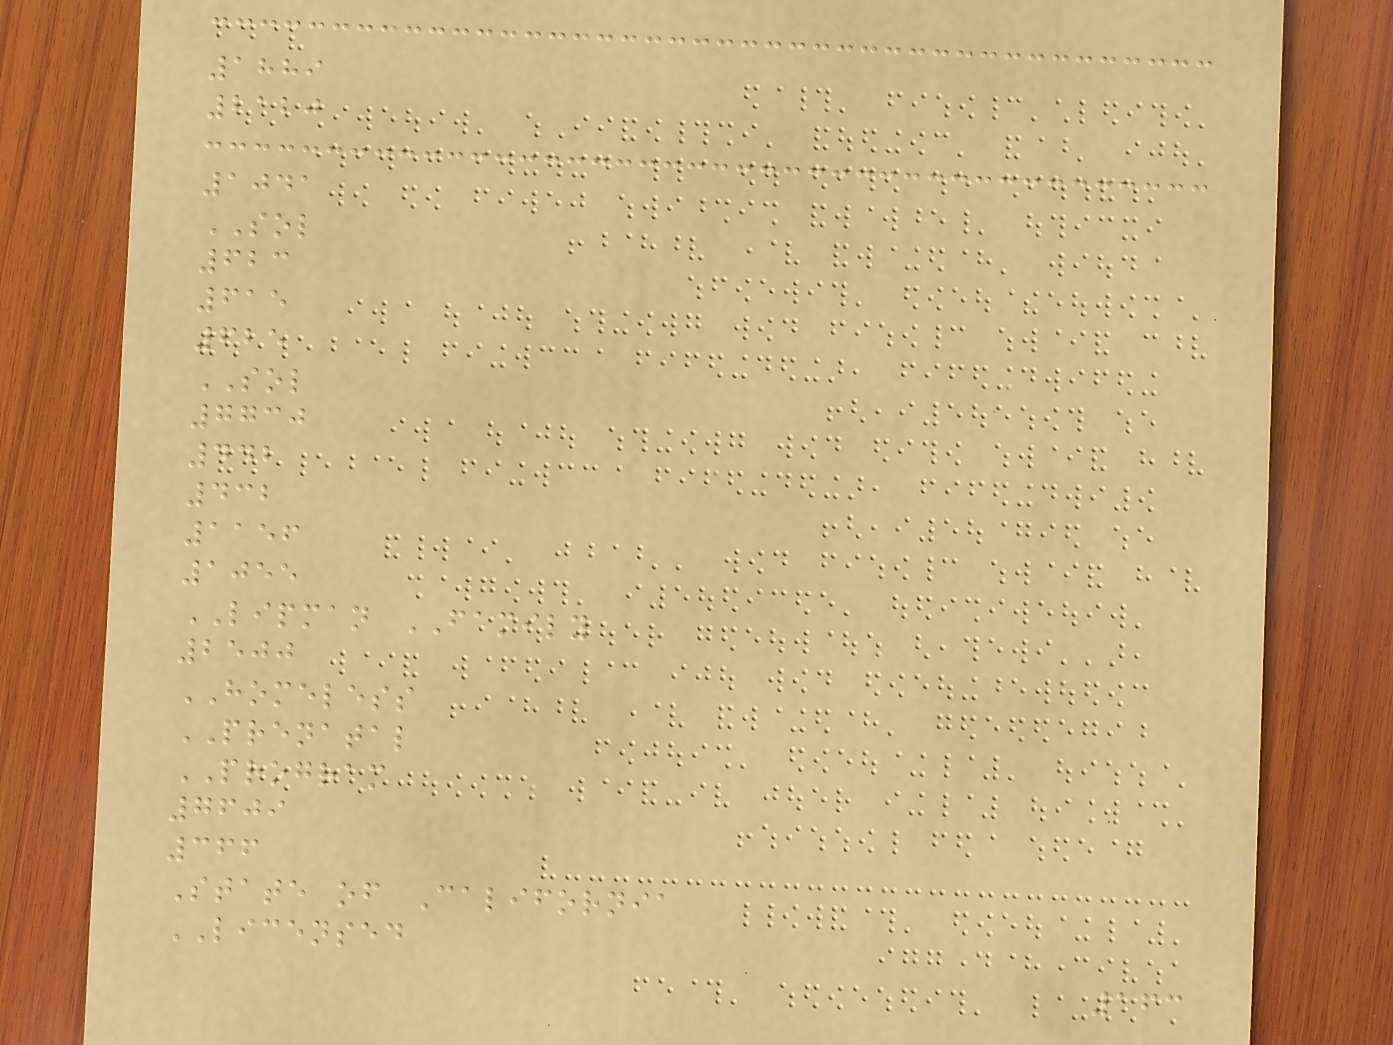1889
2120
1041
SOL
623
615
625
SOL
7730
442
432
1156
1055
LIPMAN FAMILY
2500
HOMELESS
PRENATAL
PROGRAM
7609
366
State of California
LICENSED
163
